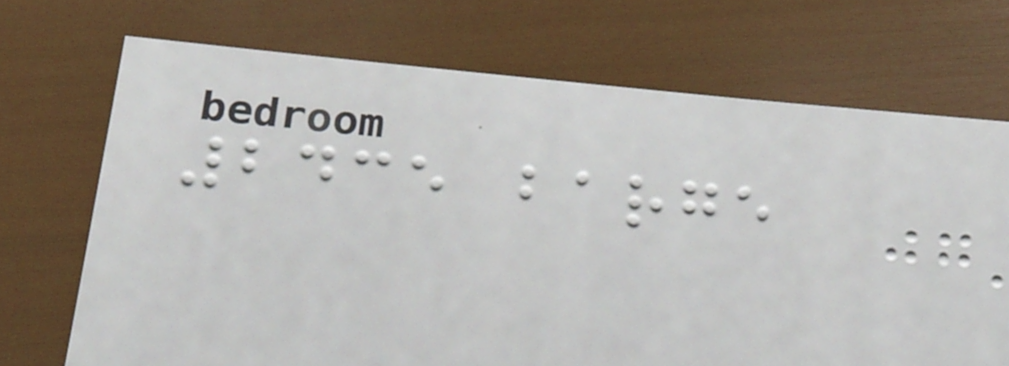2435 barge
